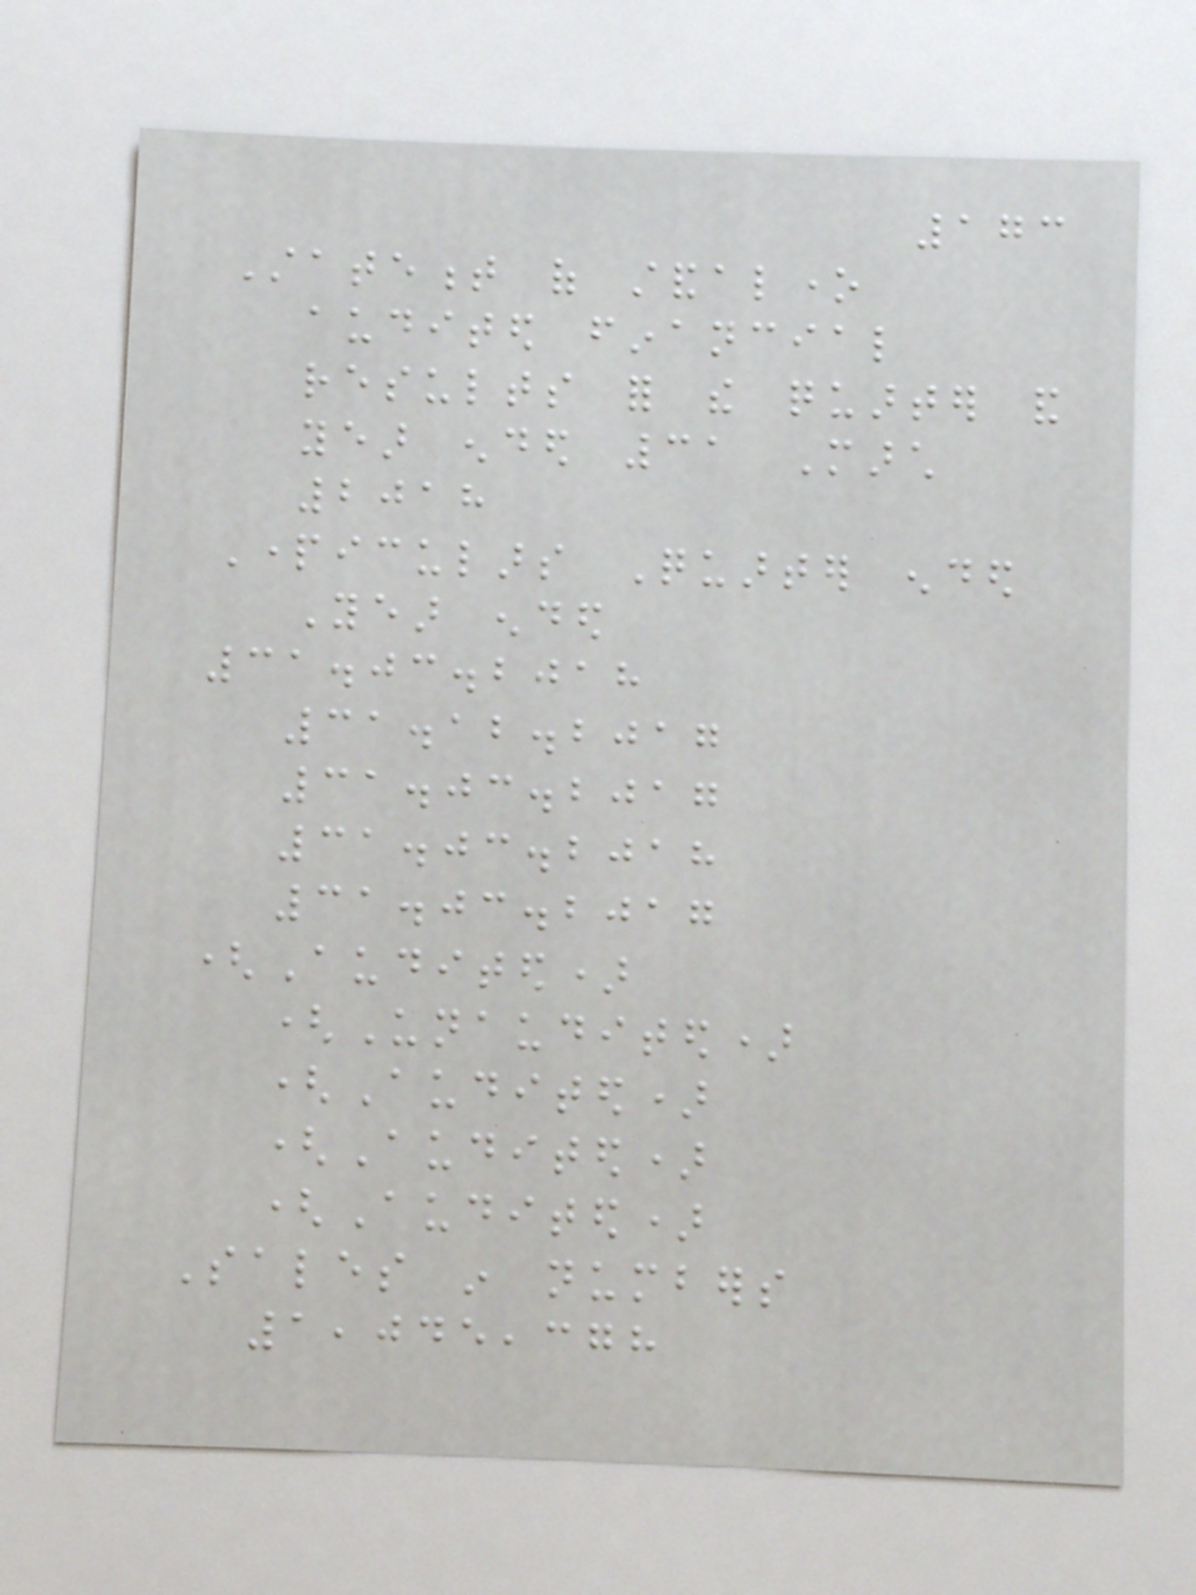173
Statement of standalone
audited financial
results for the quarter and
year ended 31 March
2018
Particulars Quarter ended
Year ended
31.03.2018
31.12.2017
31.03.2017
31.03.2018
31.03.2017
(Audited)
(Unaudited)
(Audited)
(Audited)
(Audited)
Sales in numbers
1,045,378
